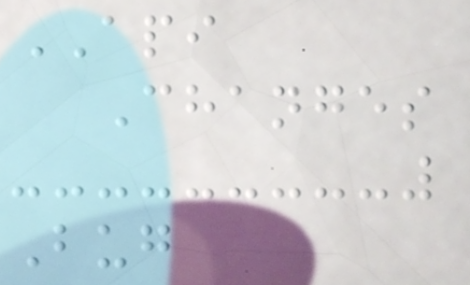API
Changes
Bug
